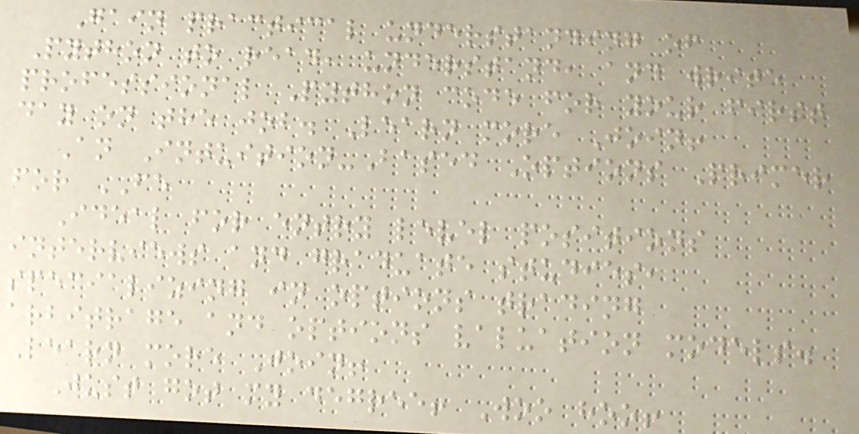Gain practical understanding of
Python to read, understand, and write
professional Python code for your first
day on the job. Learn more Join!
An Intuition-Based Options Primer
for FE
Ideal for entry level positions
interviews and graduate studies,
specializing in options trading
arbitrage and options valuation models.
Learn more Join!
Just got my degree! Woo hoo!
